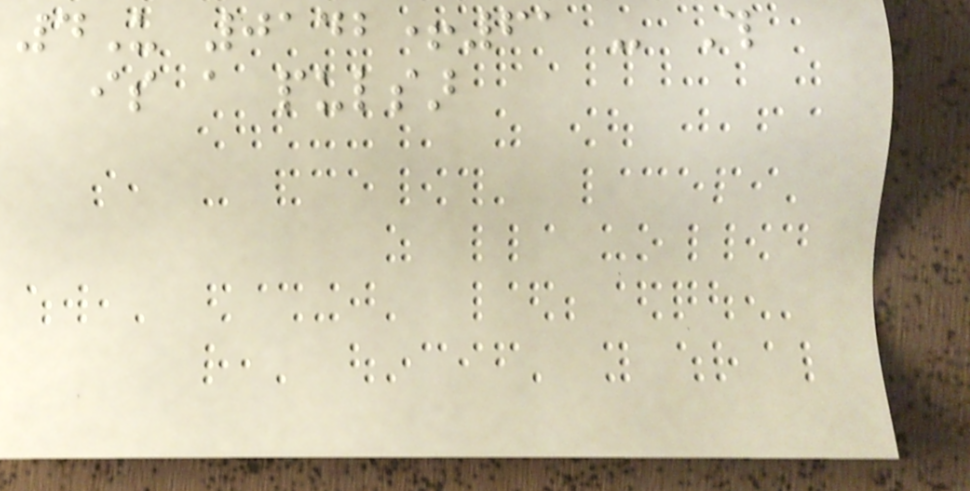4U 0142+61 - This
is a pulsar
